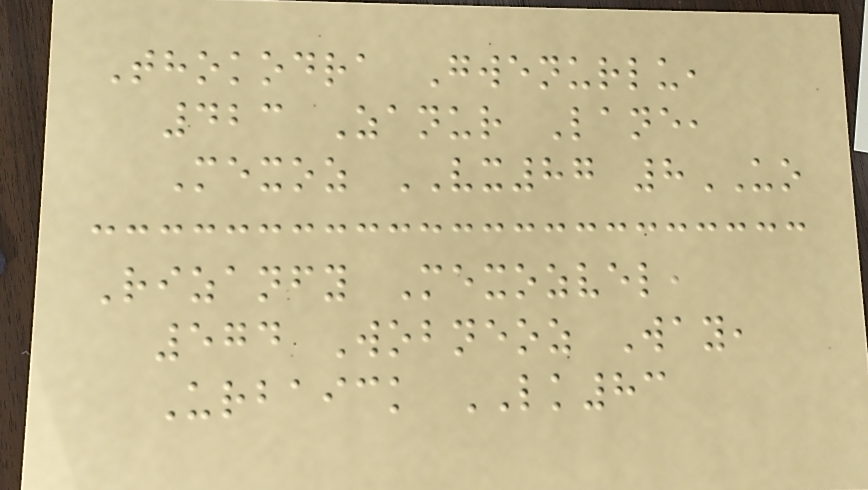Thokodra Gwenurlu,
423 Zanur Lane,
Mexoz VX87 8UO
Rizanfy Mexozvel,
574 Wobneoz Way,
Urbaick LK83
